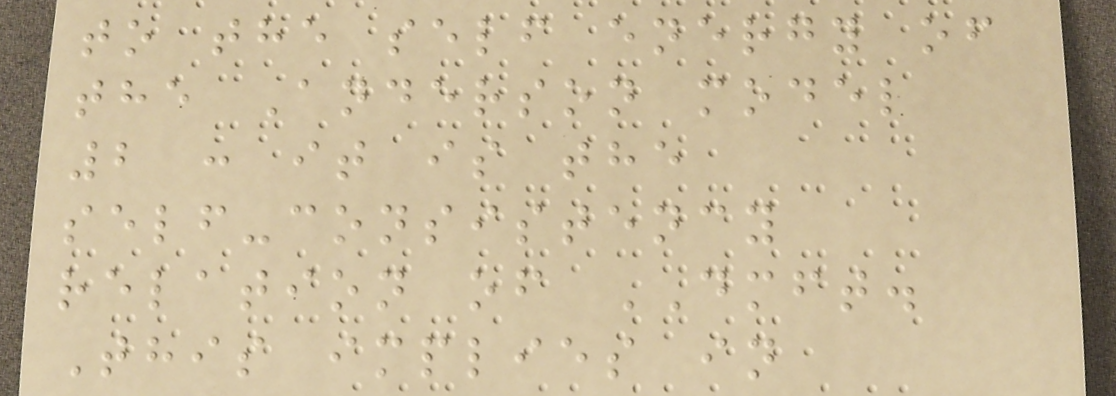to the self energy of
the Anderson model
2 : it is the
self-consistency
relation of DMFT.
This implies in
